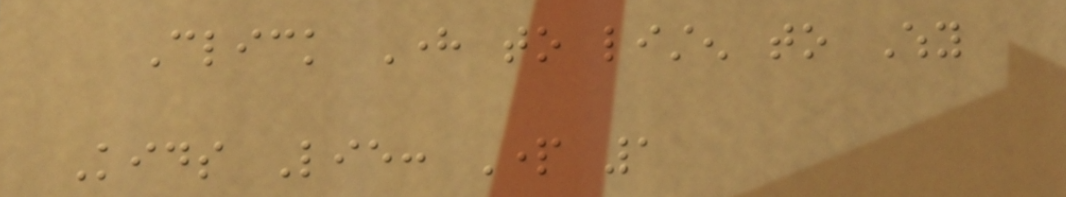Click Here to listen to Why
Kids Lie: Part 1
